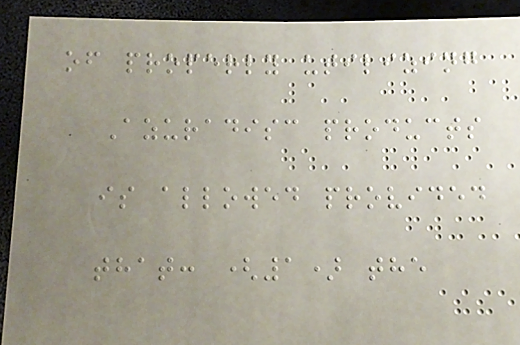of properly utilizing
Azuradisc products
is allowed provided
that: (1) the
